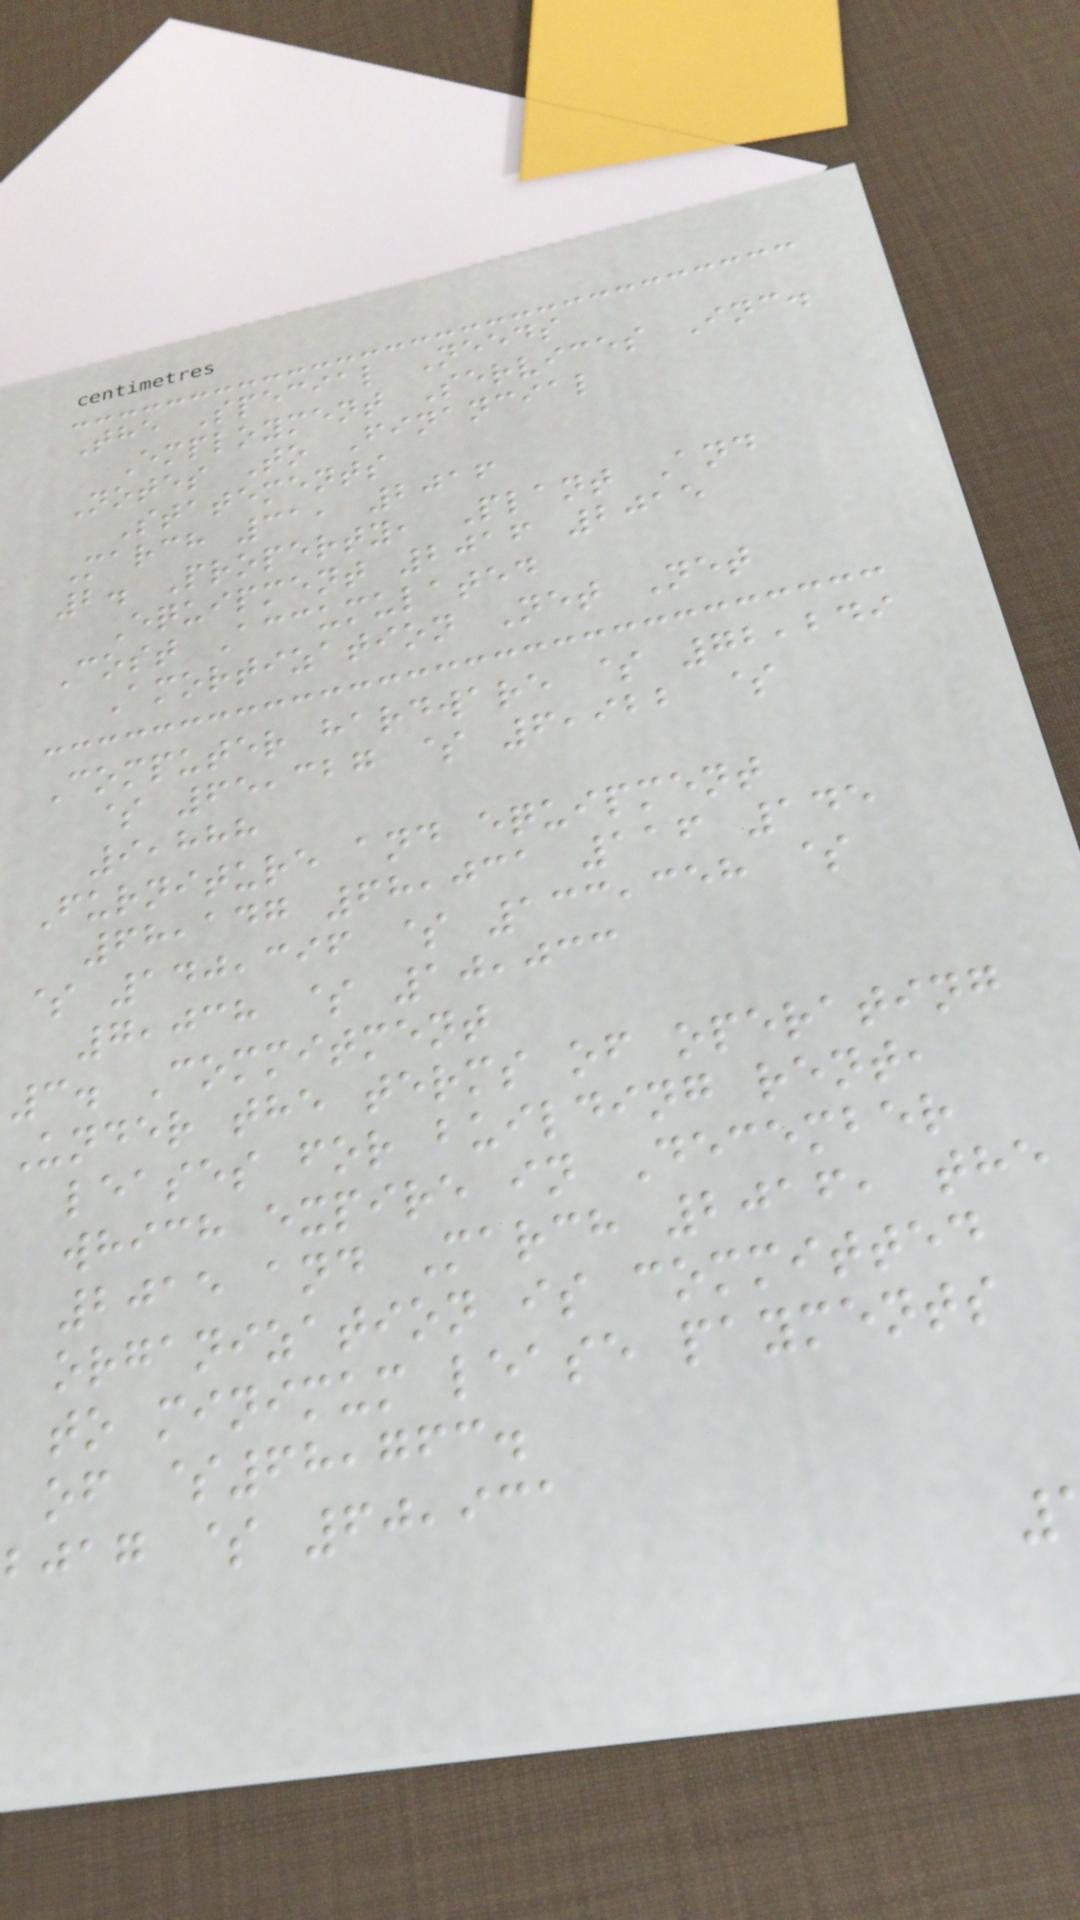The Special Needs
Employment Services Inc.
Notes To Financial
Statements
March 31, 2016
2. Property, Plant And
Equipment 2016 2015
Cost Accumulated
Amortization Net Net
Computer hardware $ 72,249
$ 65,327 $ 6,922 $
9,888
Furniture and equipment
68,147 68,031 116 145
$ 140,396 $ 133,358 $
7,038 $ 10,033
3. Commitment
Under the terms of operating
leases for building rent,
which expire in December
2015 and March 2016, the
organization is committed
to minimum lease payments
of $68,763.
bjag $ 60,931
